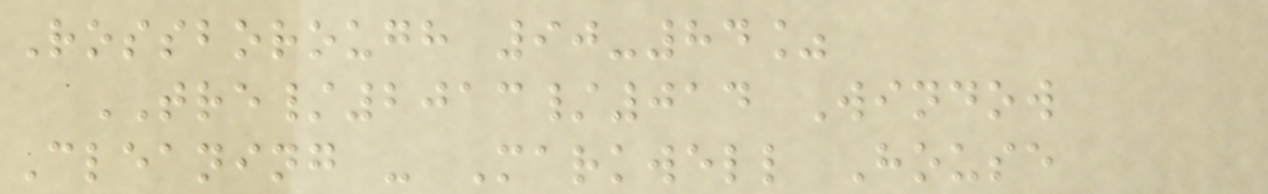Rossborough 90-84%
TRE/2013/014 Window
Cleaning - Markwell House
